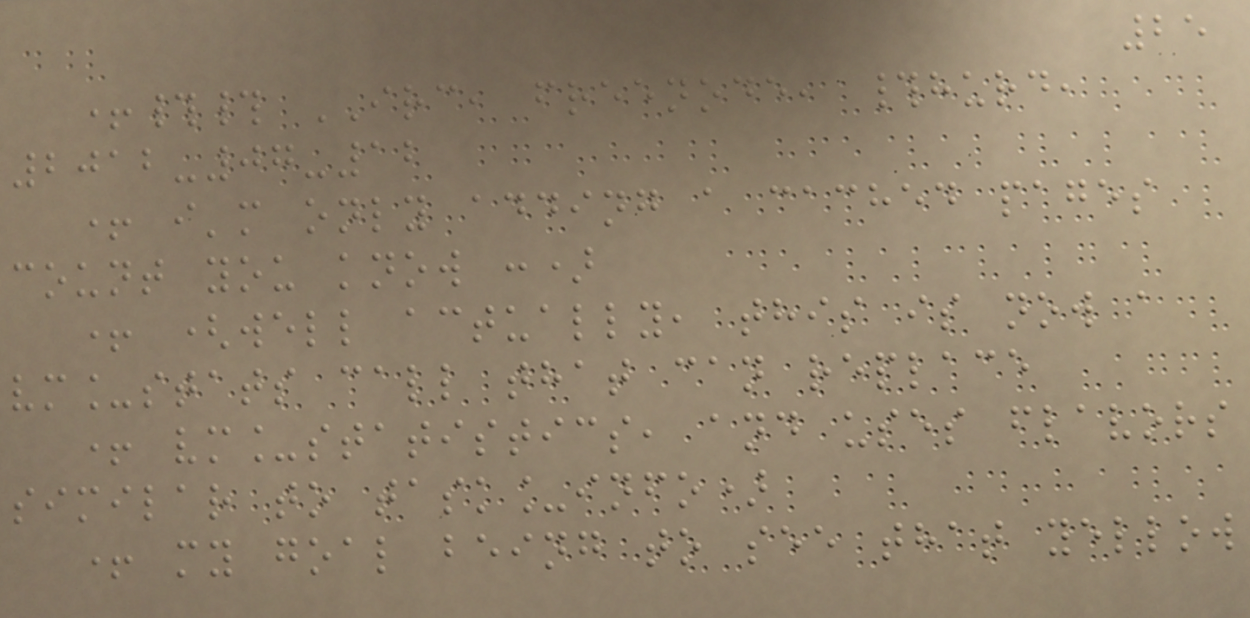25
+## IRC, freenode, #hurd,
2012-07-12
+ i'm only adding a cached pages
count you know :)
+ (well actually, this is now a
vm_stats call that can replace
+ vm_statistics, and uses flavors
similar to task_info)
+ my goal being to see that yellow
